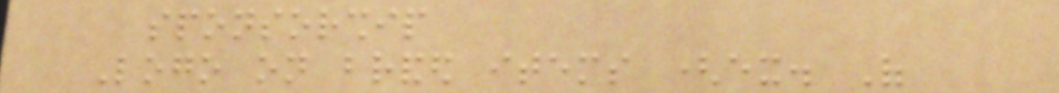sponsorship
Logo on branded items (ex. Of
